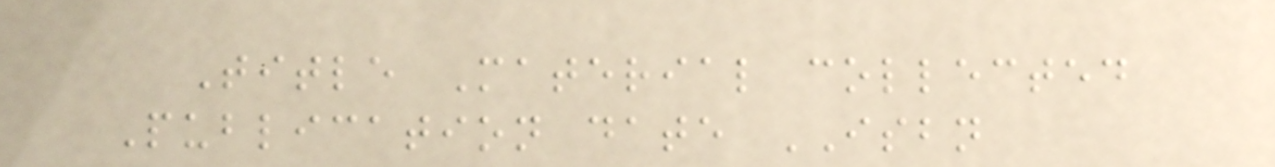Title Material collected
Publication date ISBN
